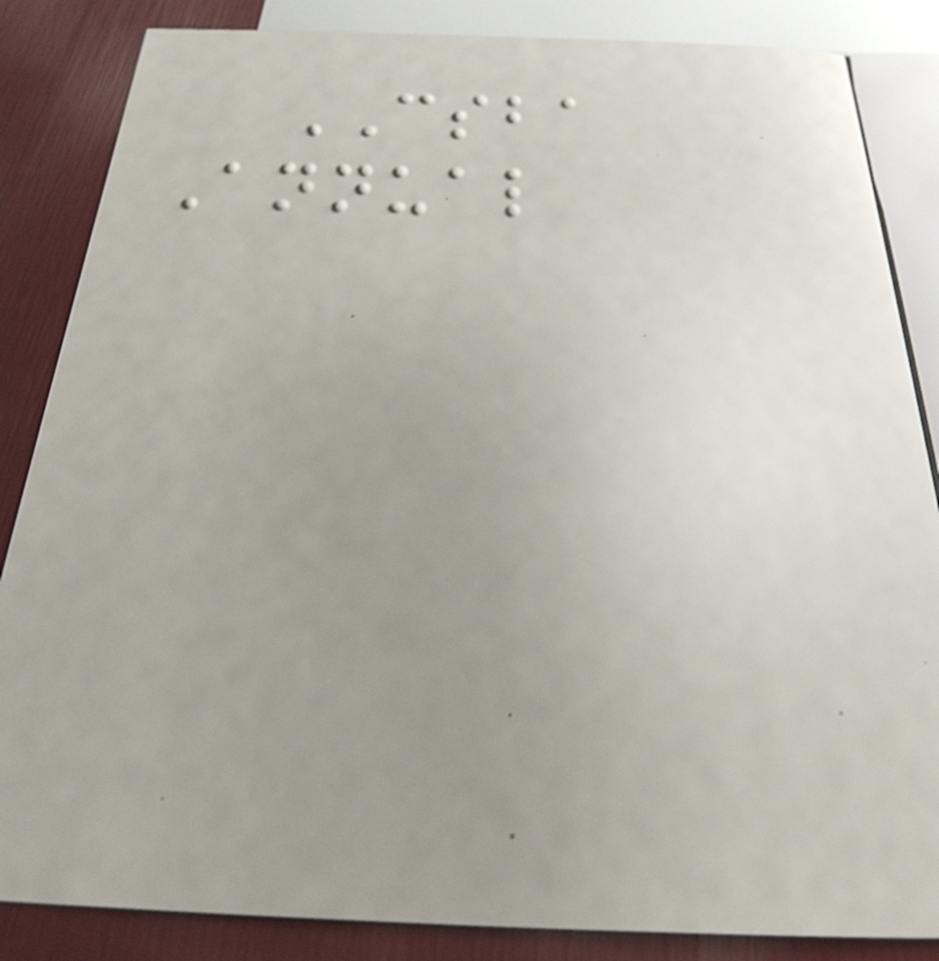CSBA
Annual
